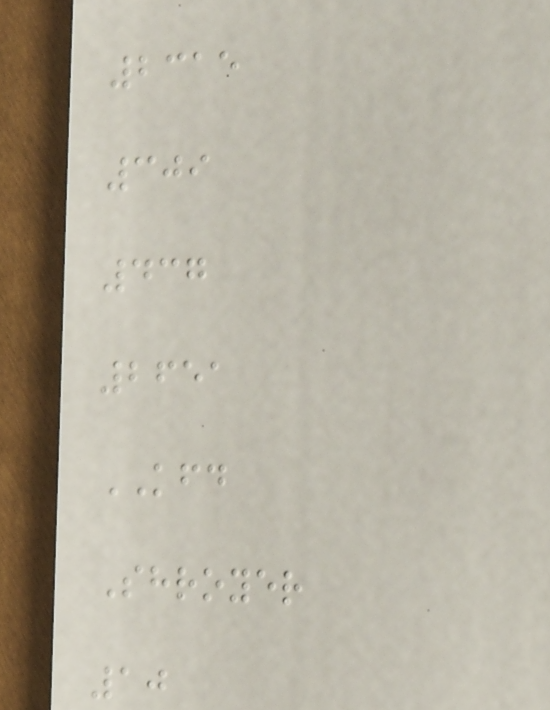2315
309
437
2651
KFD
Shroyer
10
